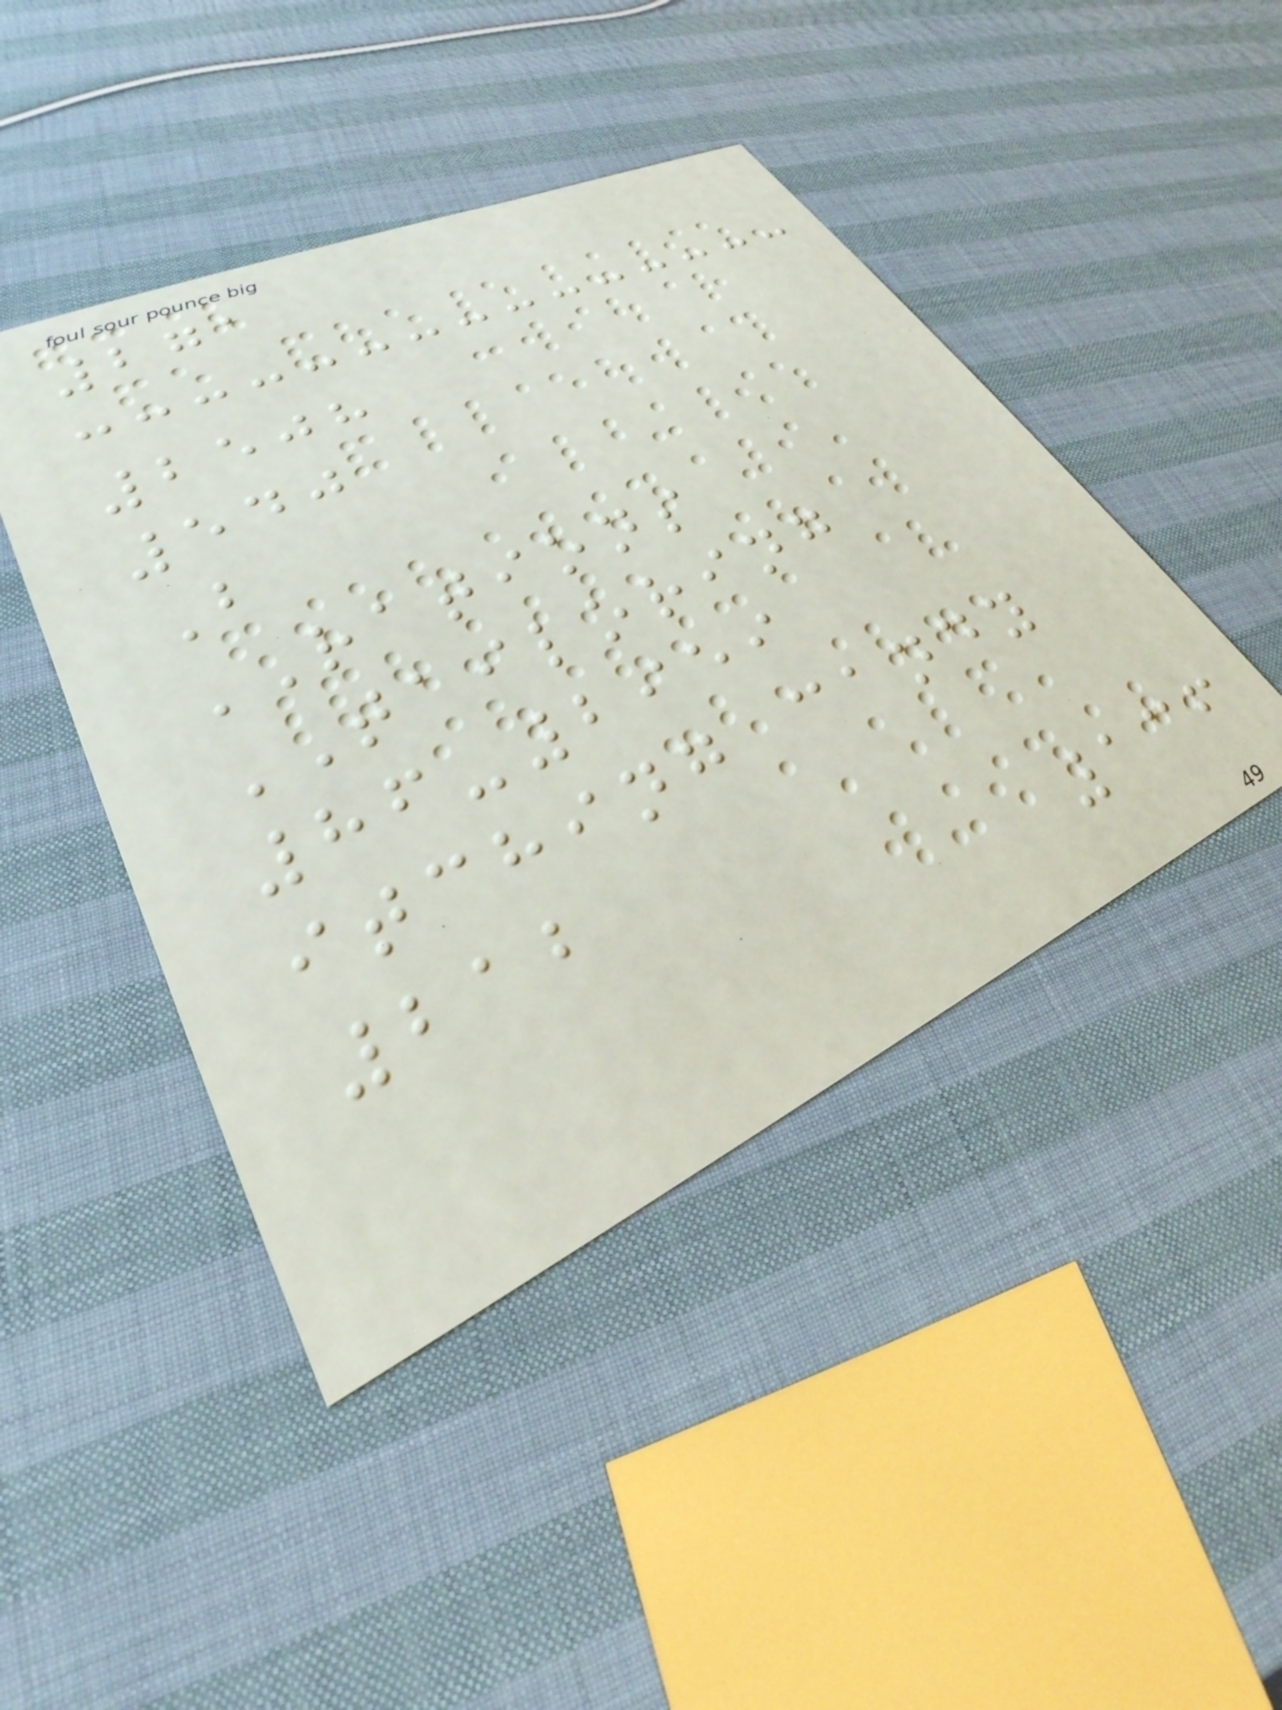271
2508
540
B
RATIONS
TAILORING
86-2959
itching candy
212
136
